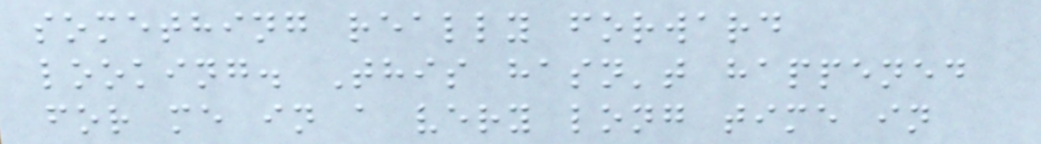something really forward
looking. This hasn't happened
for me in a very long time in
